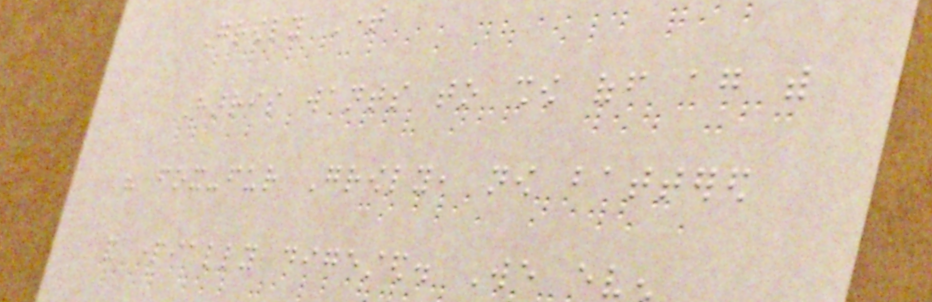Growly Time
Harris wants to show off again with
his fox-fur Growly, now battered
and partially digested. We even
